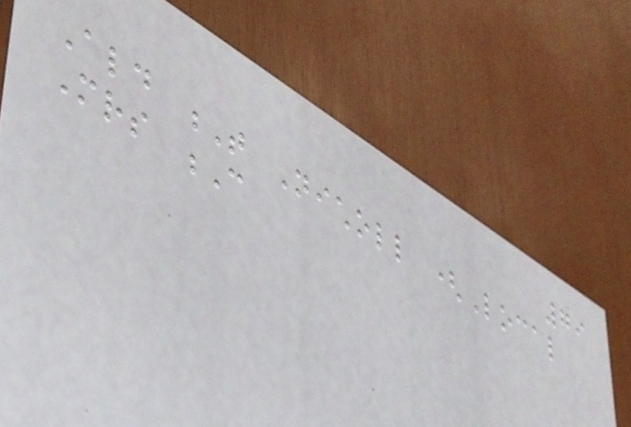79
Ald T Nicholl (Local
Mrs C
